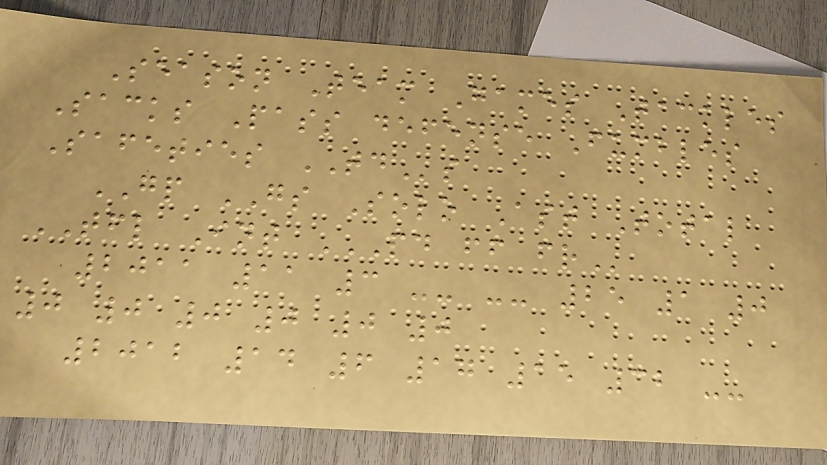Season Team Games Tackles
Sacks Pass defense Fumbles
Safeties TDs
GP GS Solo Ast Total
TFL Int PD FF FR
2011 11 3 -- -- 25 1 0
0 0 0 0 0 0
2012 14 6 17 15 32 --
